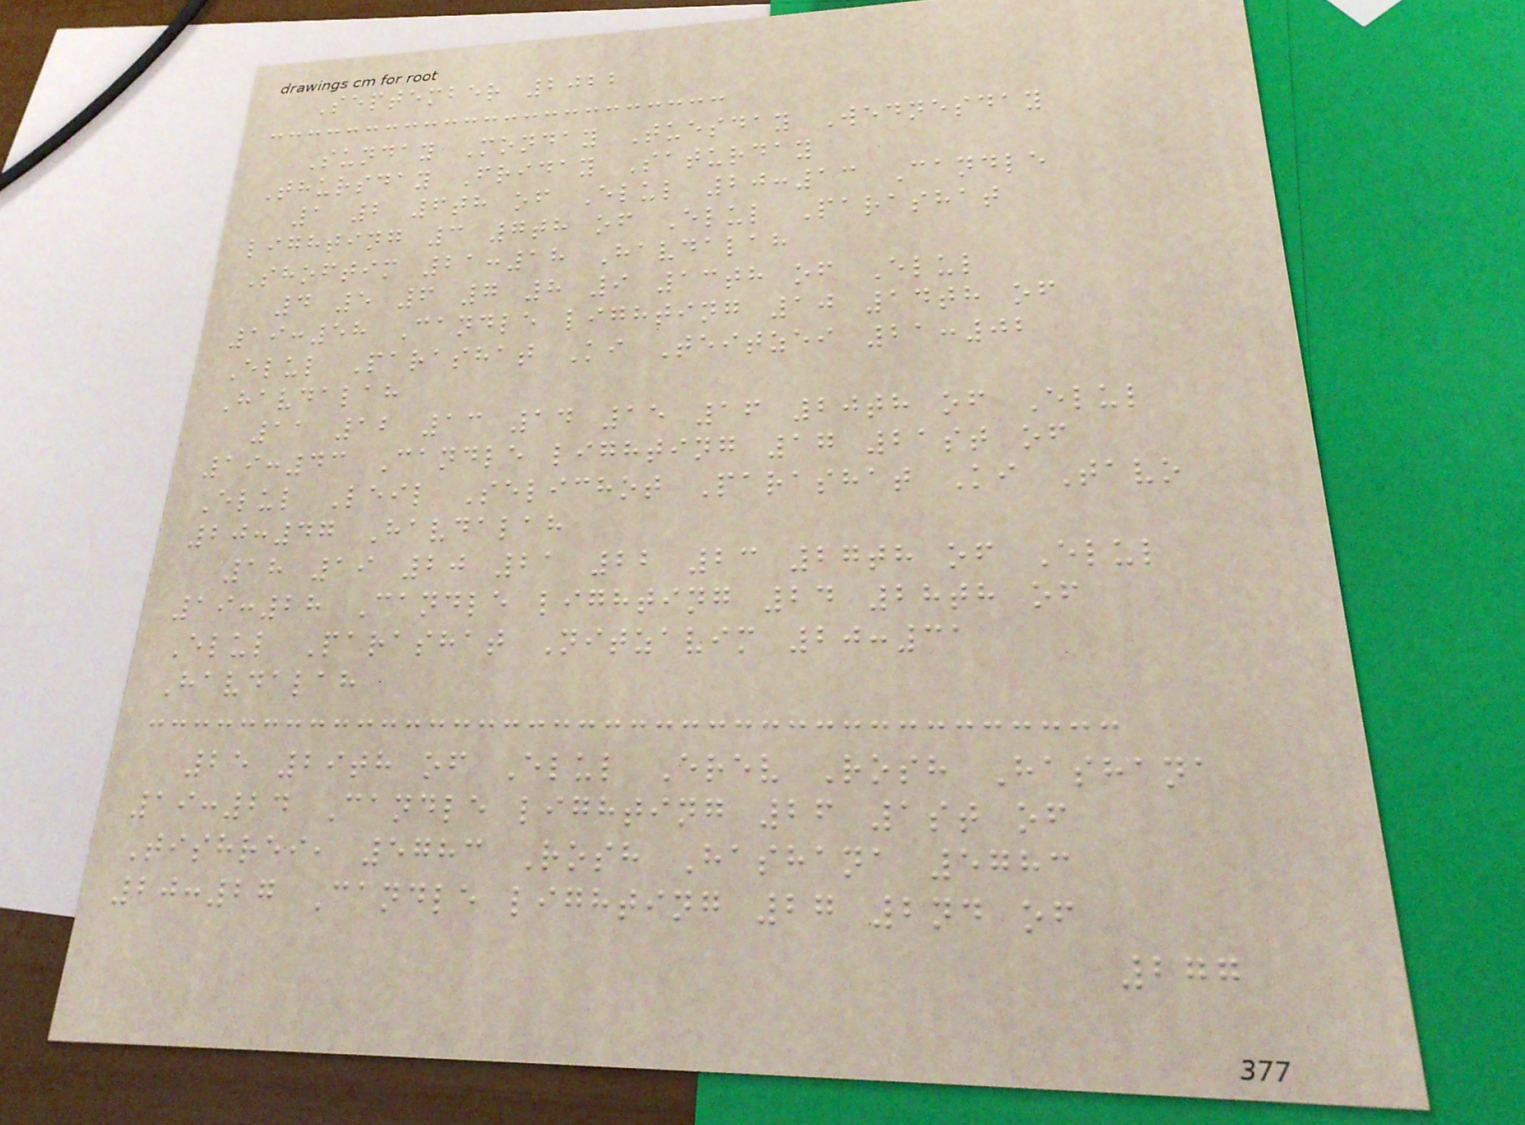September 2022
Sunday Monday Tuesday Wednesday
Thursday Friday Saturday
1 2 6th of Elul 20:13 Candle
lighting 3 7th of Elul Parashat
Shoftim 21:18 Havdalah
4 5 6 7 8 9 13th of Elul
19:58 Candle lighting 10 14th of
Elul Parashat Ki Teitzei 21:02
Havdalah
11 12 13 14 15 16 20th of Elul
19:43 Candle lighting 17 21st of
Elul Leil Selichot Parashat Ki Tavo
20:47 Havdalah
18 19 20 21 22 23 27th of Elul
19:28 Candle lighting 24 28th of
Elul Parashat Nitzavim 20:31
Havdalah
25 29th of Elul Erev Rosh Hashana
19:24 Candle lighting 26 1st of
Tishrei, 5783 Rosh Hashana 5783
20:27 Candle lighting 27 2nd of
277
